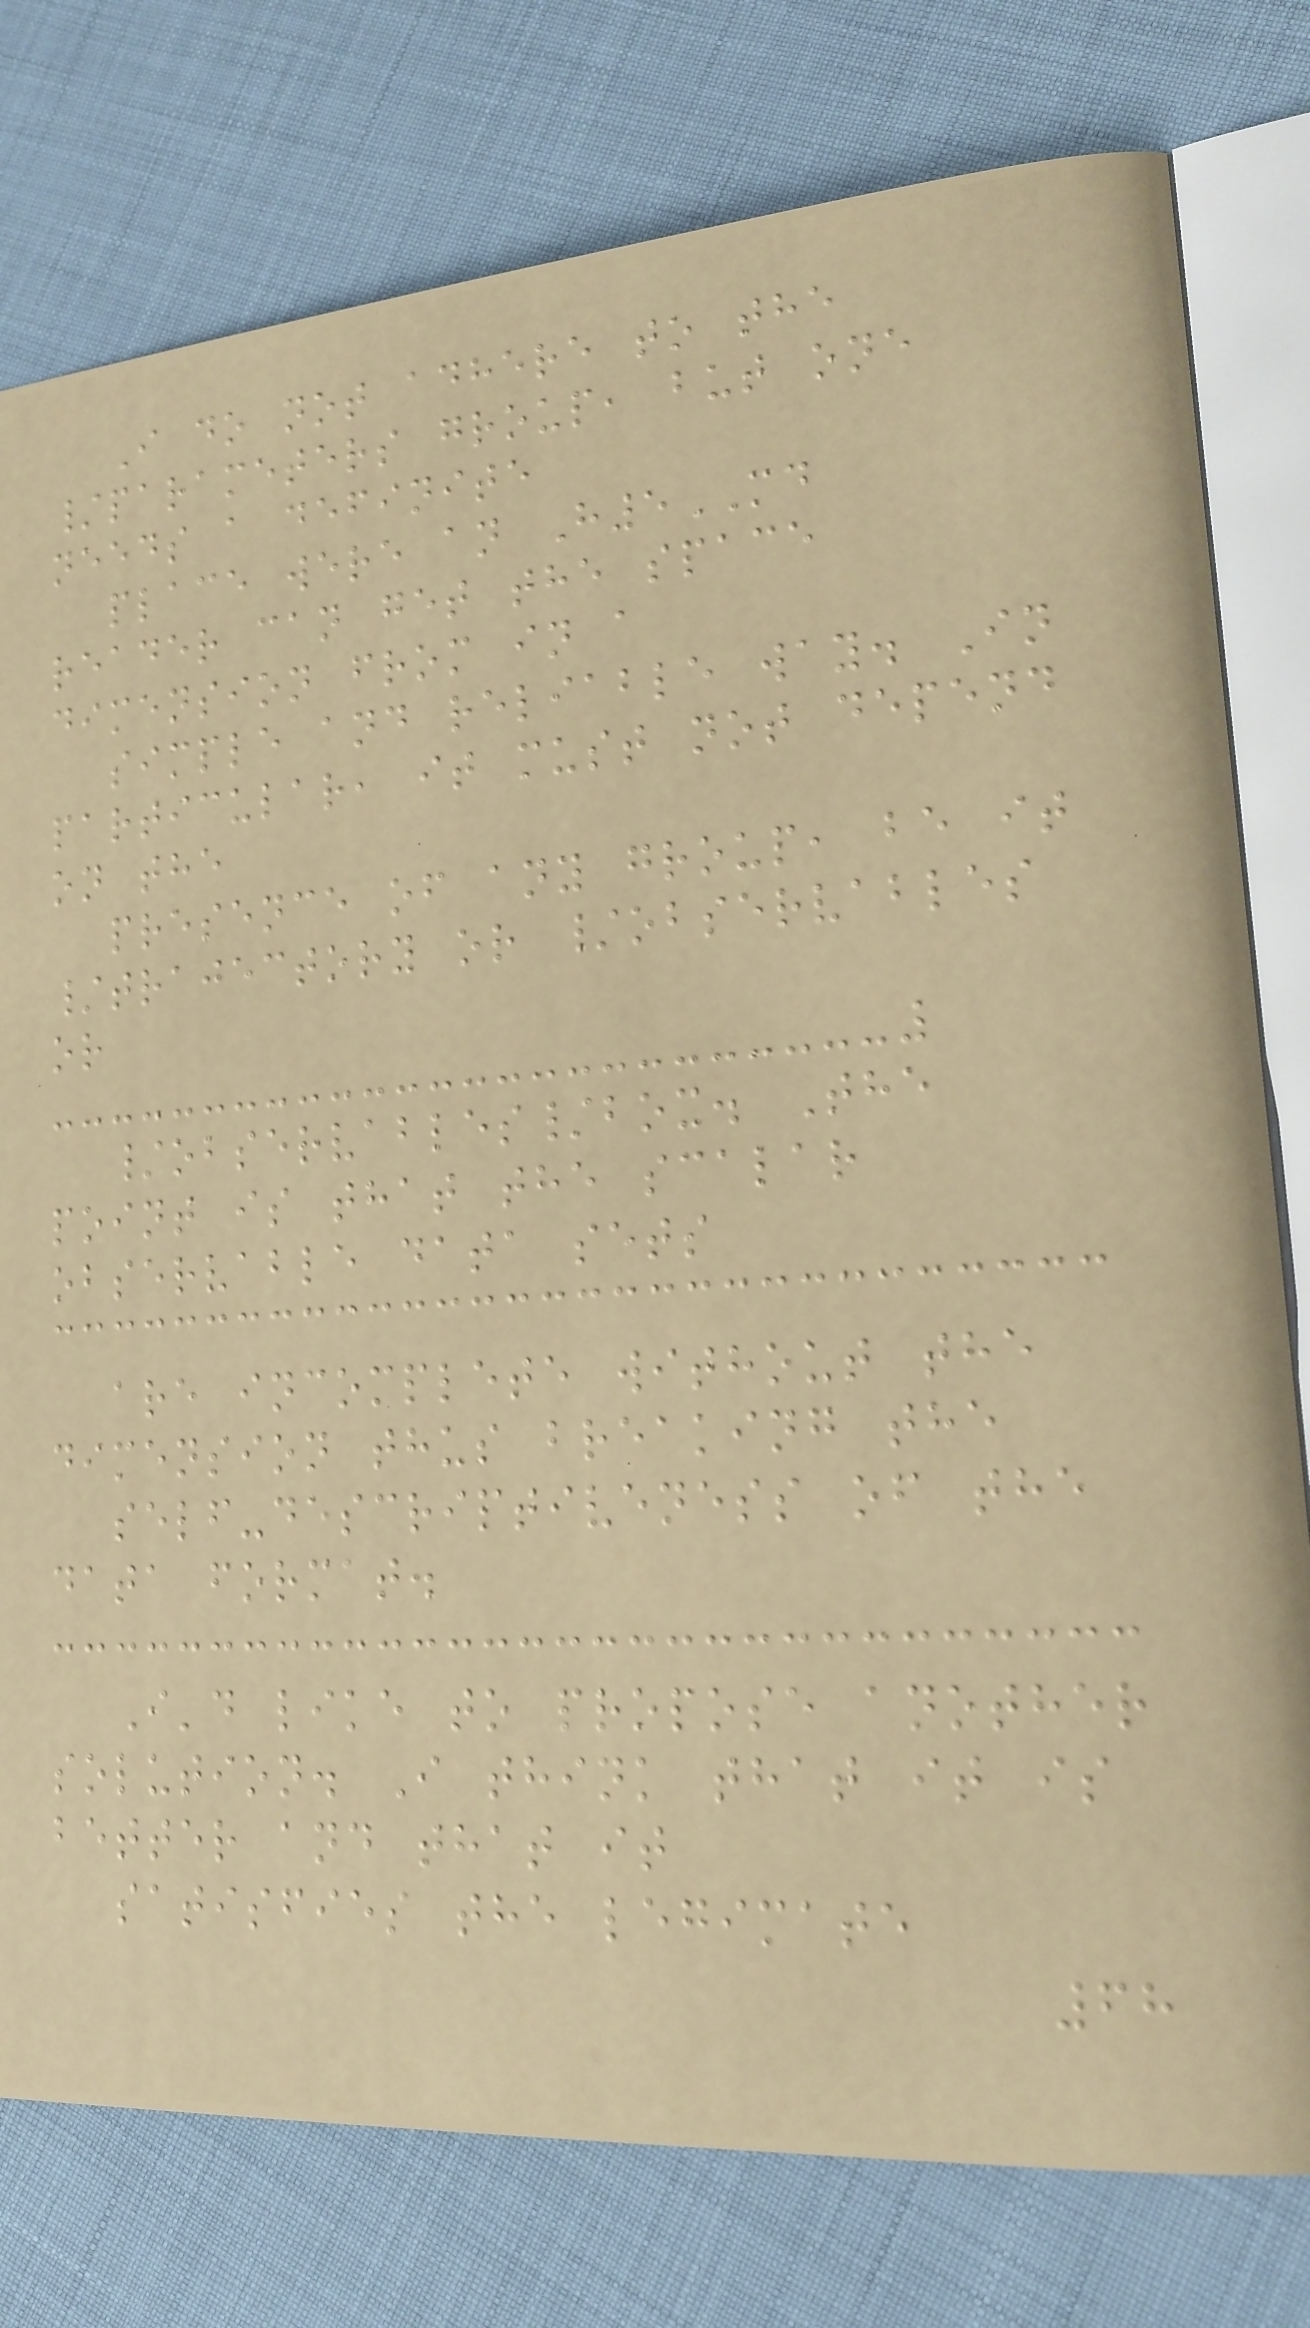I do not adhere to the
/parameters group, but one
needs a definite
place were an H5MD
reader can get the space
dimension from in a
simple and reliable way. In
particular, it must not depend
on the
presence of any group, be it
/trajectory or /observables
or
/observables/box. The
point is that the scalar
observable data sets
are incomplete without the
dimension thus breaking the
self-descriptiveness of the
data format.
I'd like to propose another
solution. I think that it is
better and that it
satisfies the legimate
68
